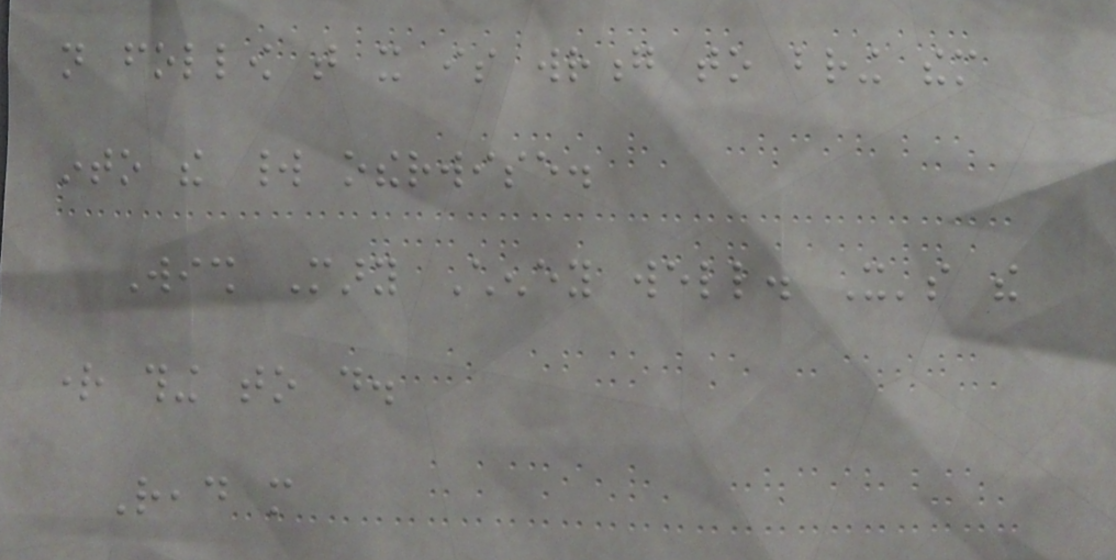not follow that it is wrong to bring them
into the world otherwise.
Wish Mary Cheney well. It's the
right thing to do.
Read more
